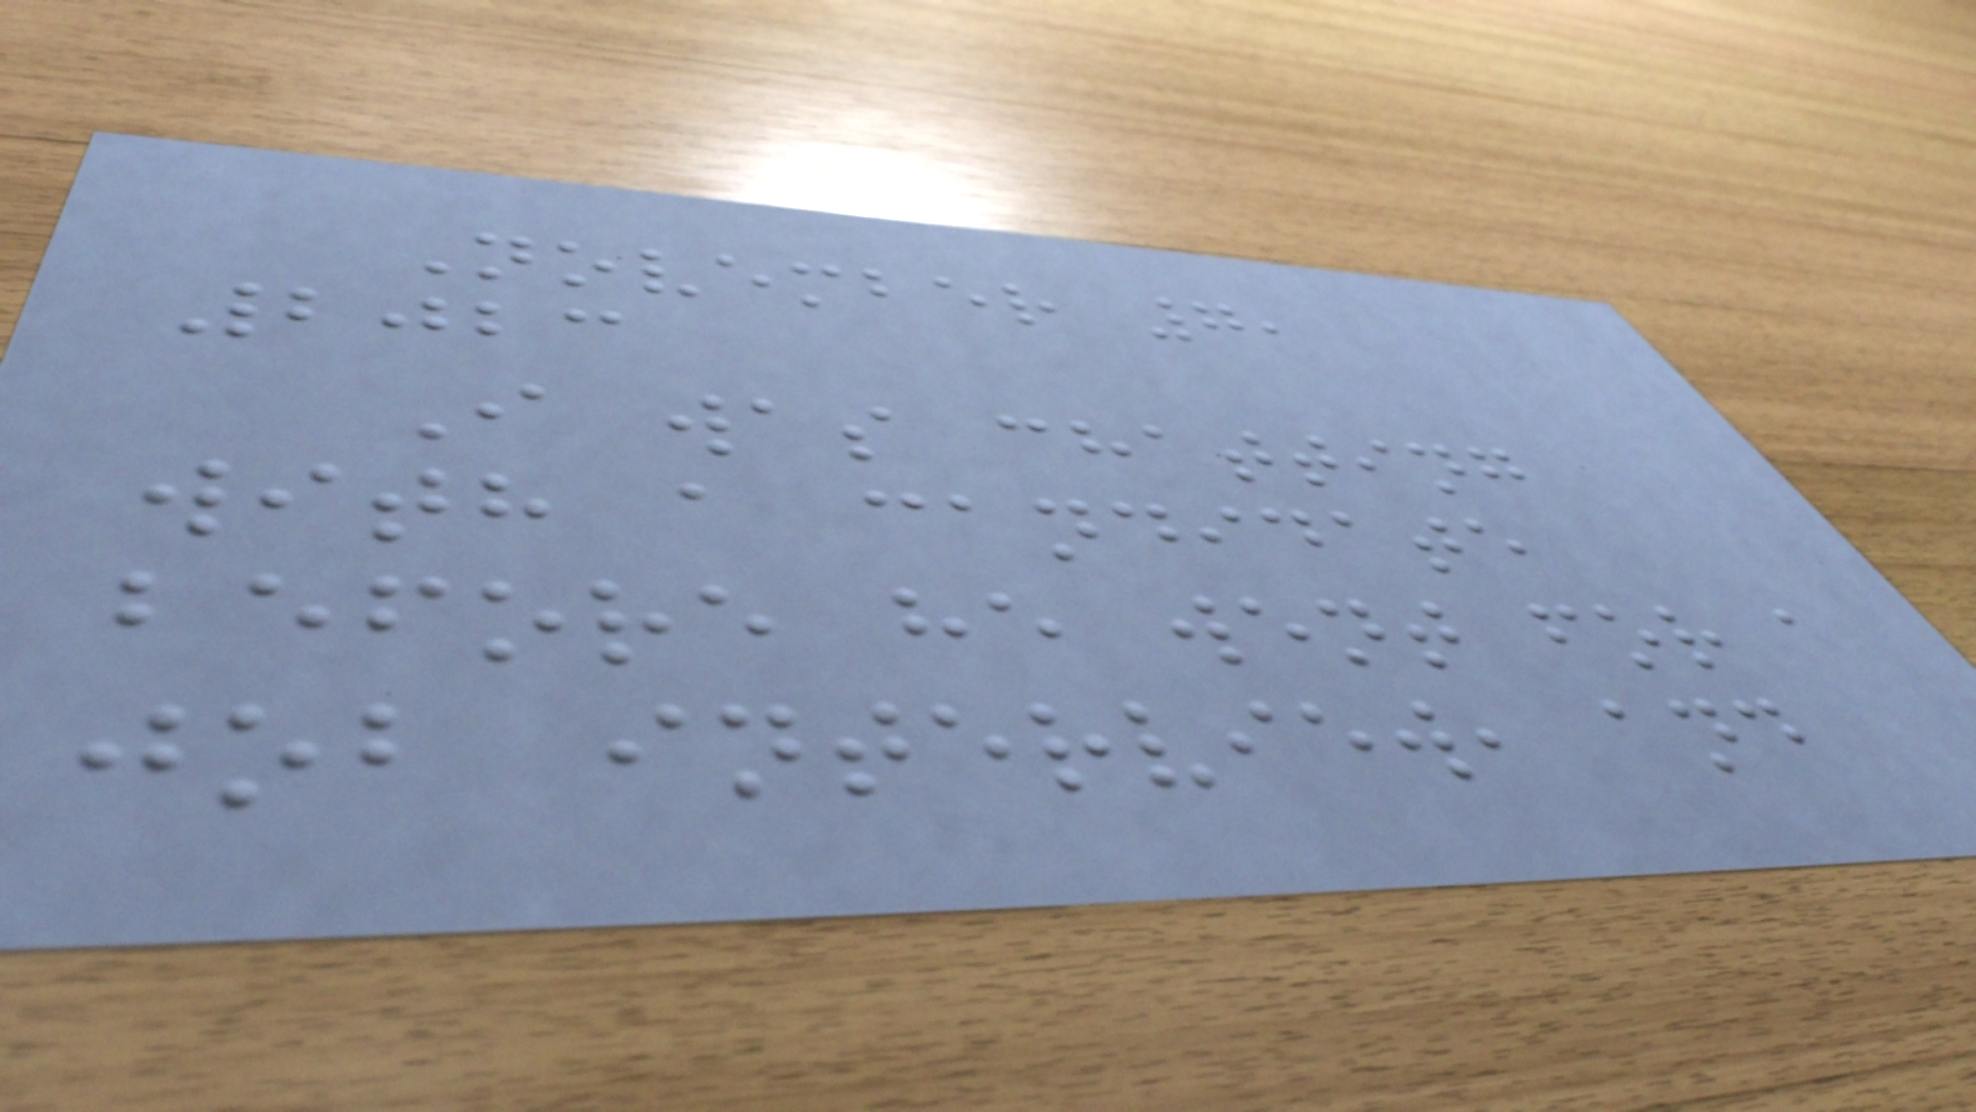November 7,
2023
I was chatting
with a candidate
before he went for a
job interview, and
